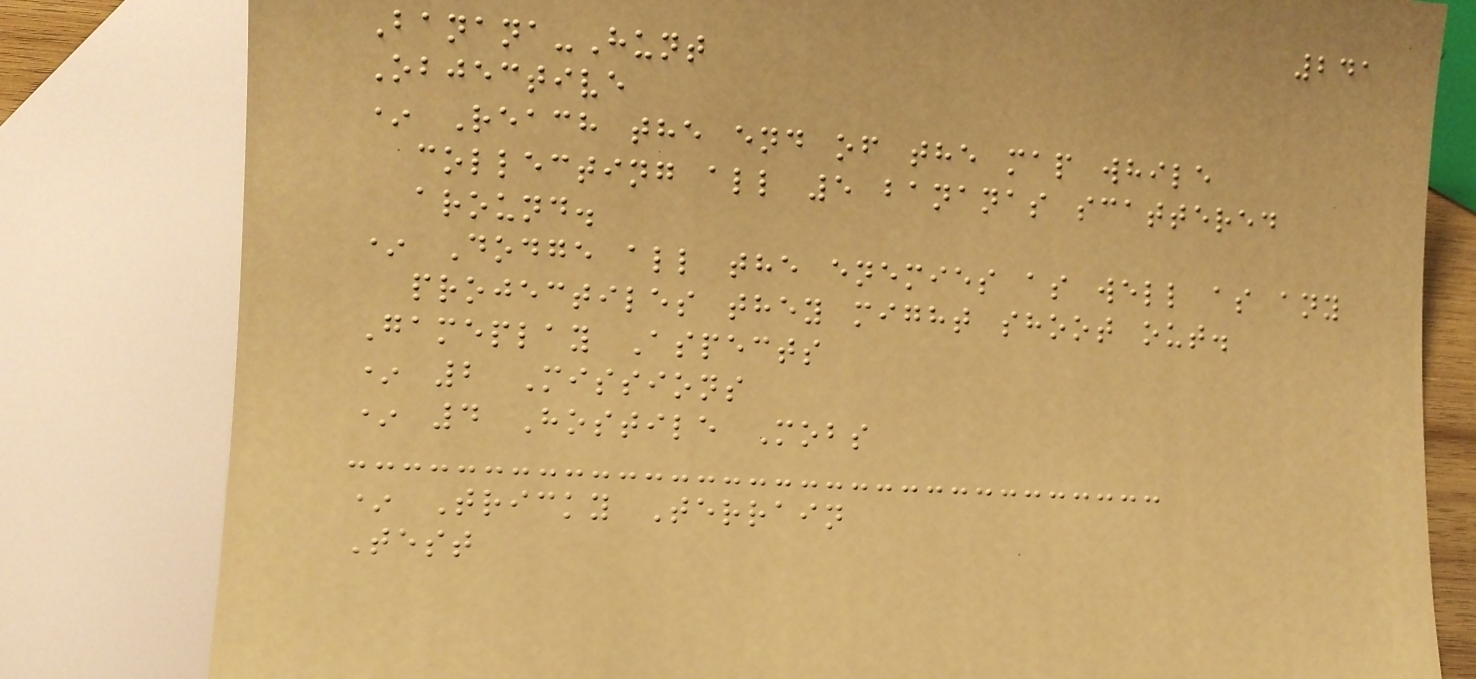241
Banana-Hunt
Objective
* Reach the end of the map while
collecting all 5 bananas scattered
around.
* Dodge all the enemies as well as any
projectiles they might shoot out.
Gameplay Aspects
* 2 Missions
* 4 Hostile Mobs
* Tricky Terrain
Test
